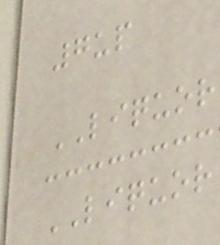7up
LIQUOR
LIQUOR
